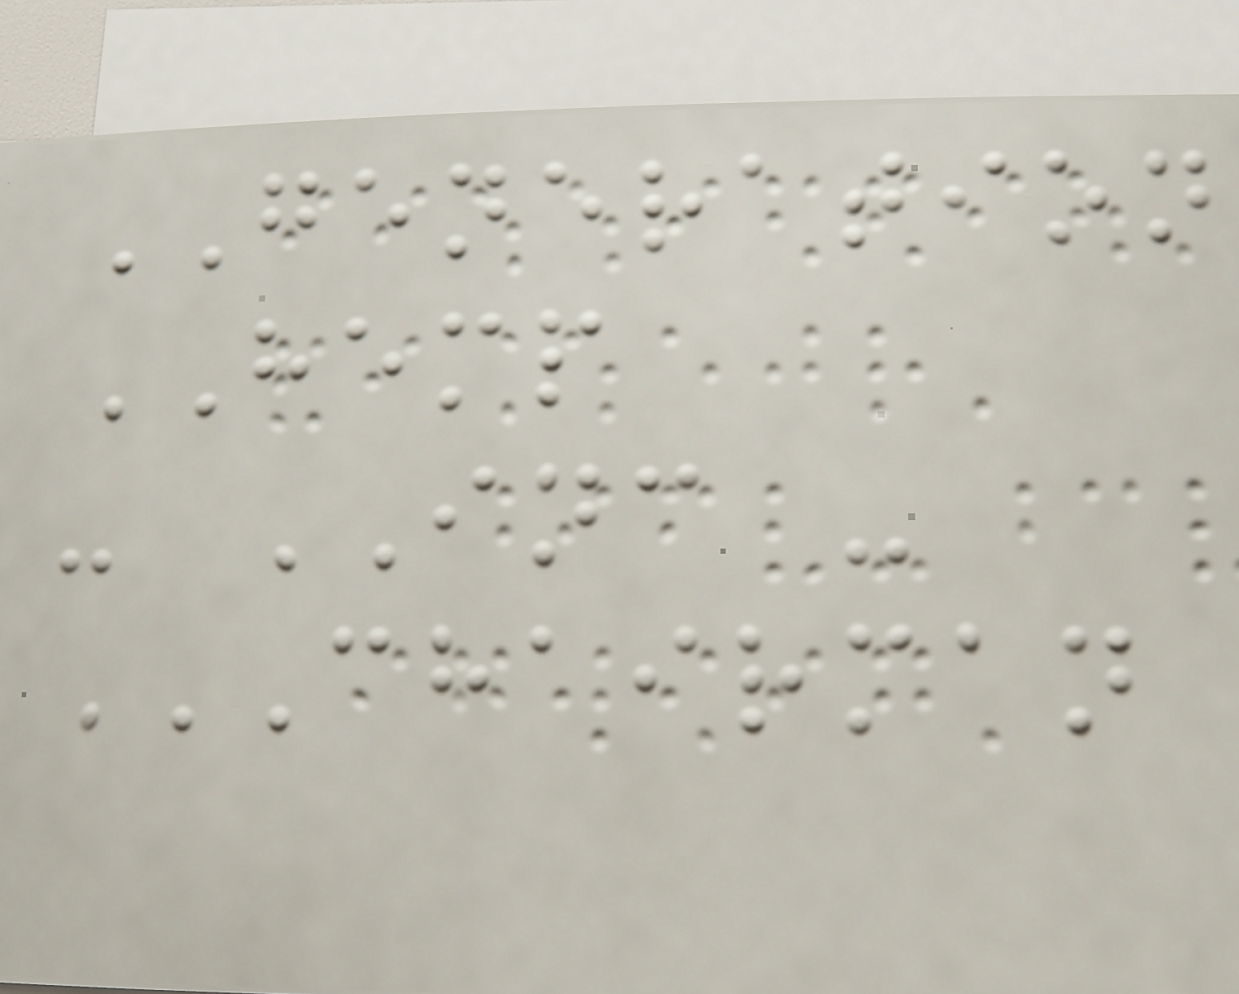GENERATION
HEMP
- INC -
CHAIRMAN
